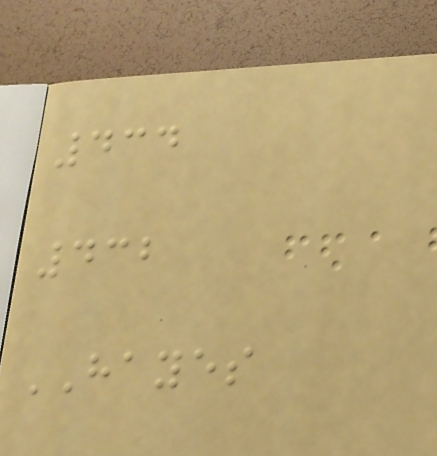434
432
HAYES
